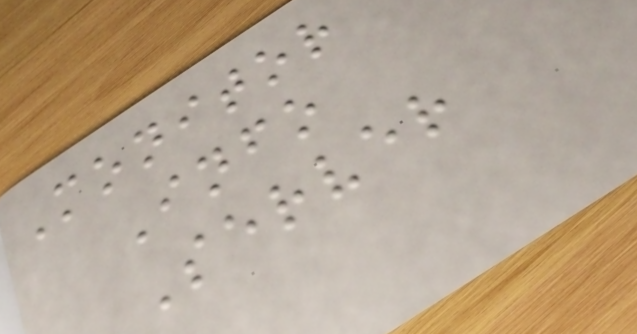Monitor
Info
Server
